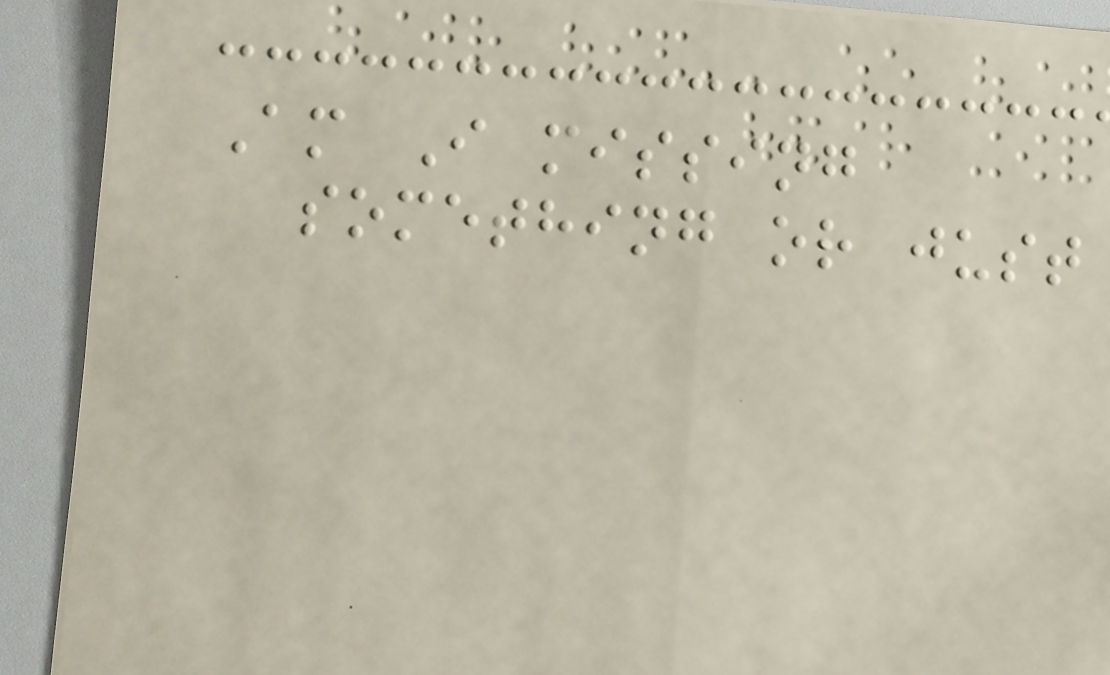Am I missing
something or just
